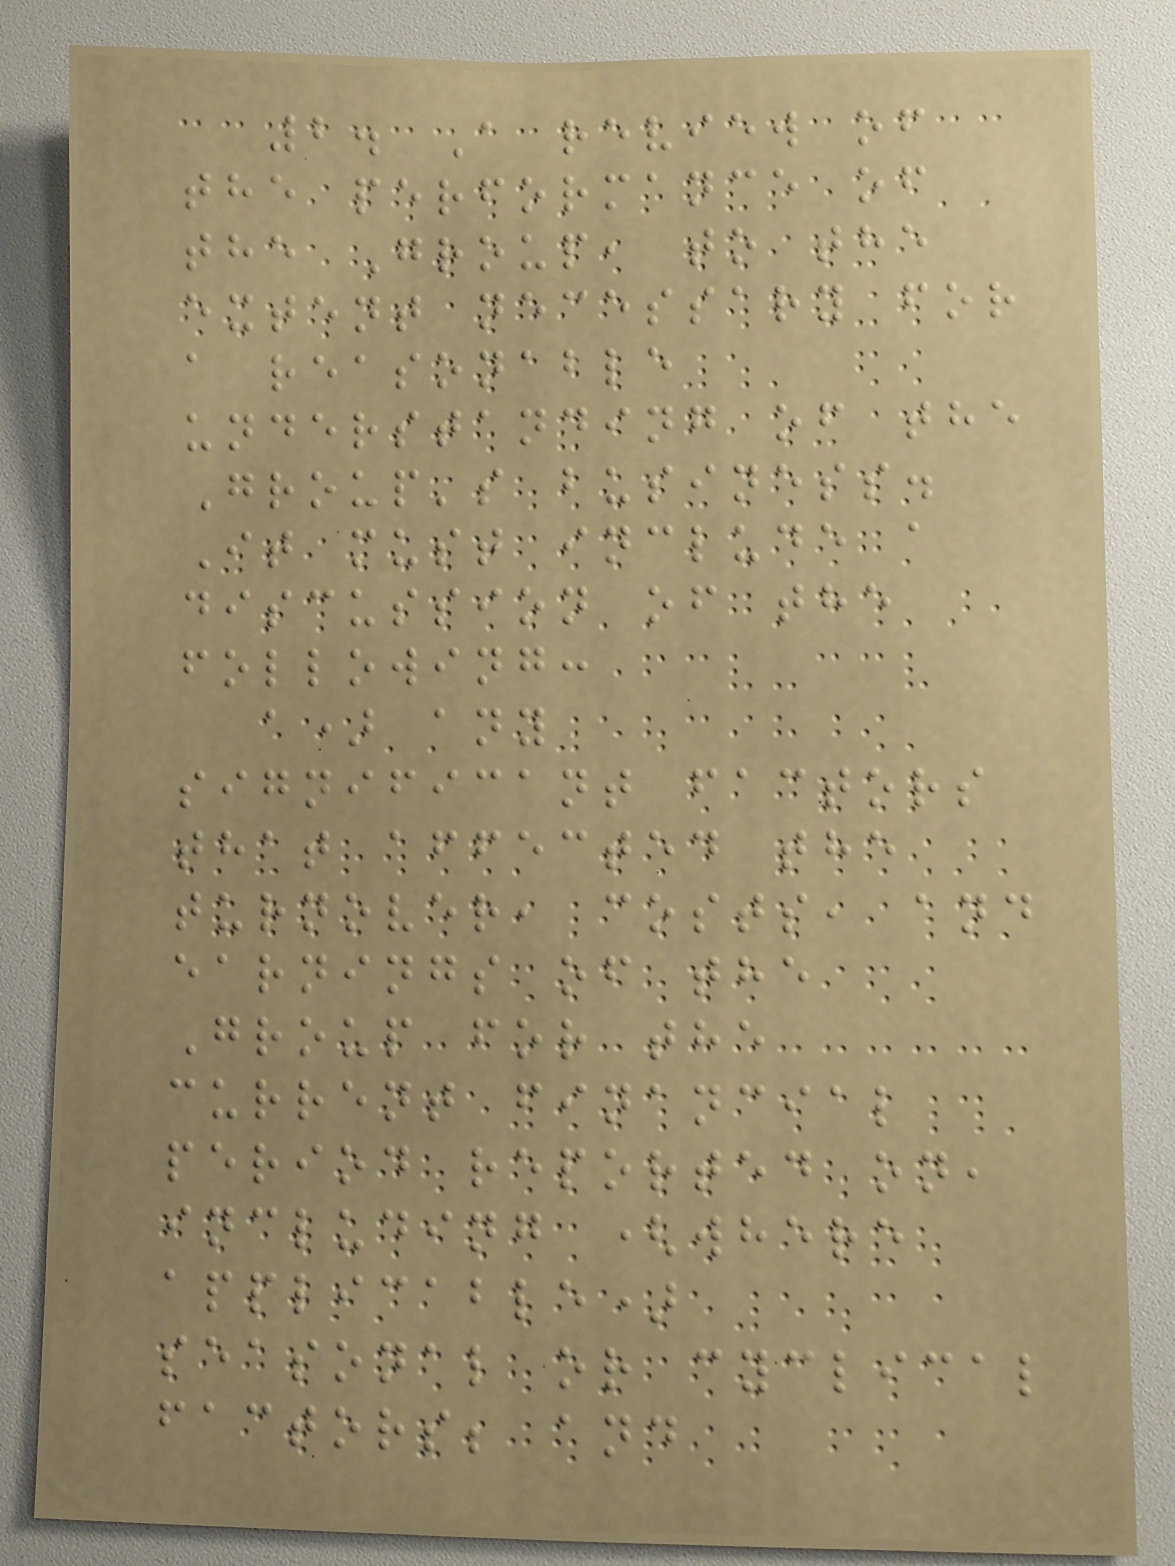2. A review of
the performance of
the Group, to the
extent necessary for
a reasonable
understanding of the
Group's business.
It must include a
discussion of the
following:
a) any
significant factors
that affected the
turnover, costs, and
earnings of the
Group for the
current financial
period reported on,
including (where
applicable)
seasonal or cyclical
factors; and
